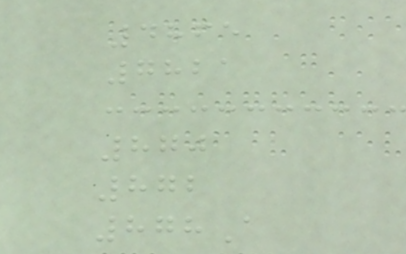4865
7821
870
872
878A
